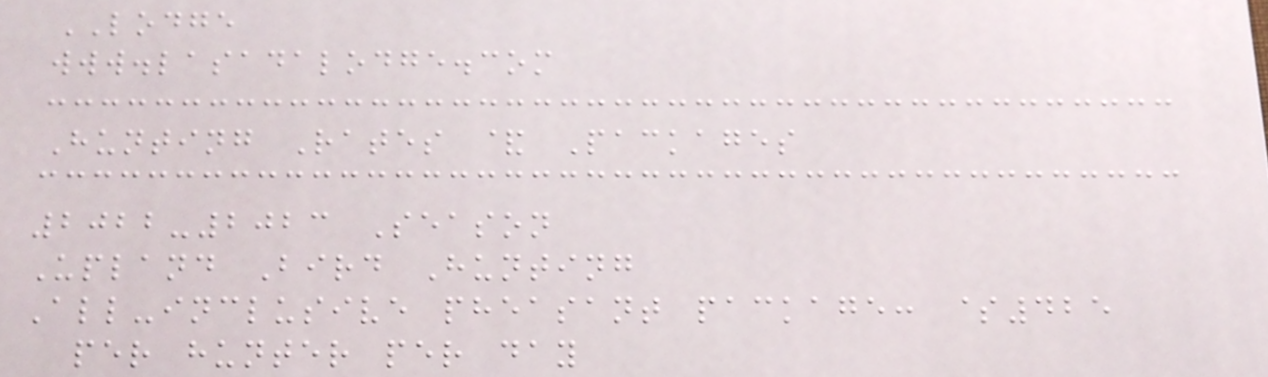LODGE
www.lasadalodge.com
Hunting Rates & Packages
2022-2023 Season
Upland Bird Hunting
All-inclusive pheasant package: $425
per hunter per day
